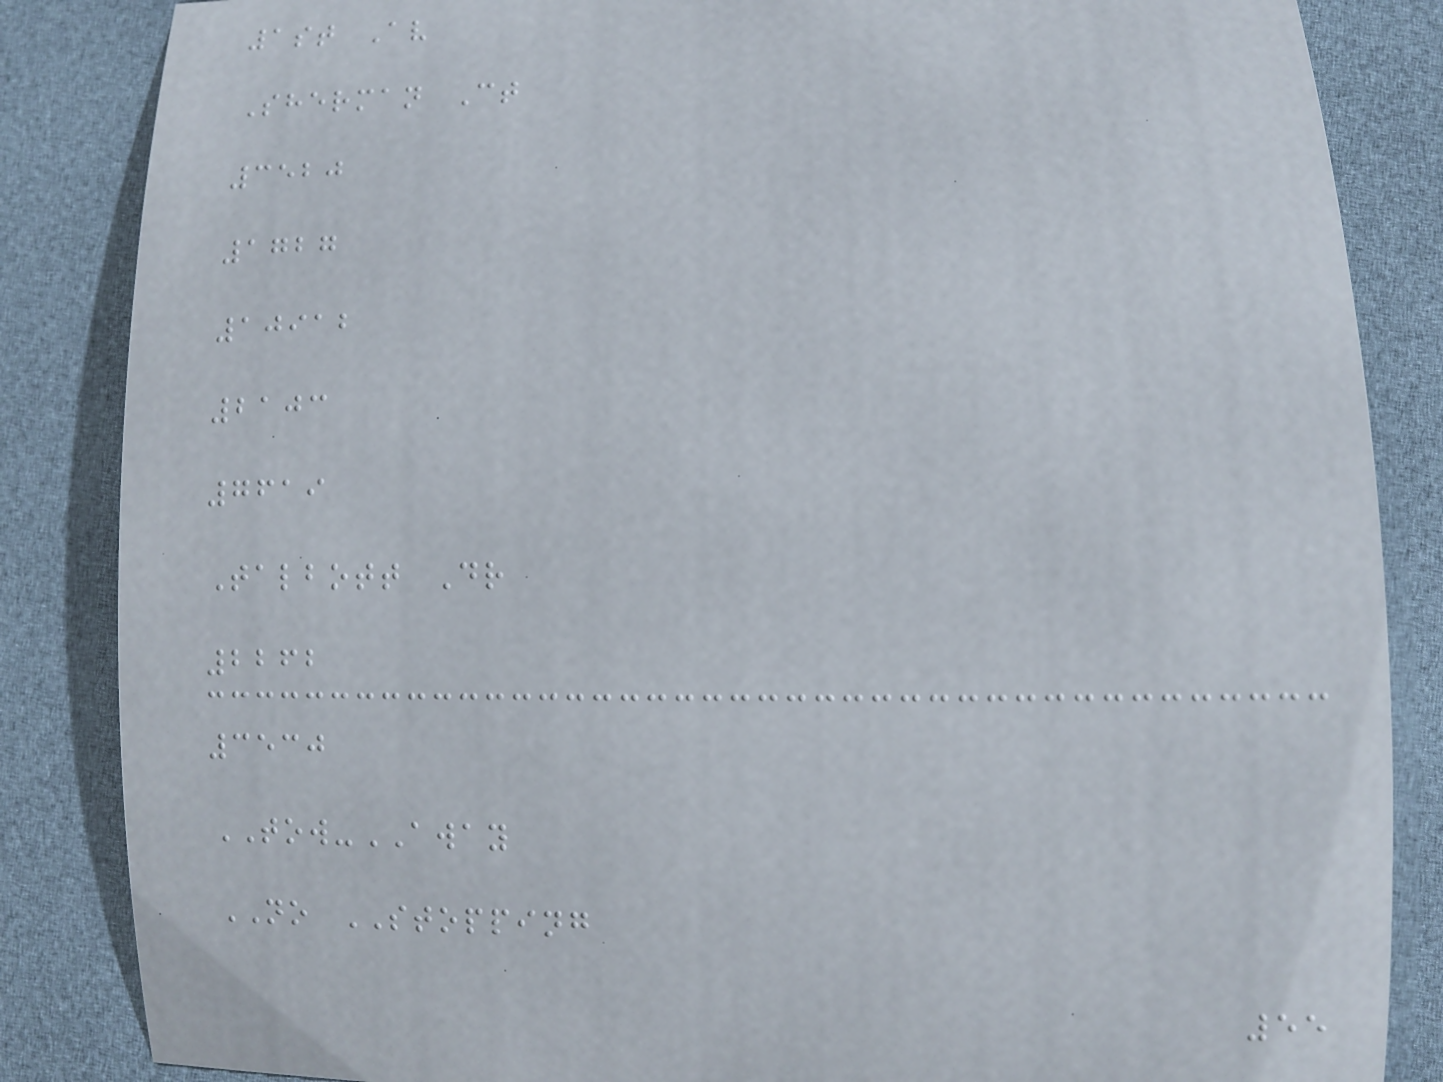1st Av
Sherman Ct
3520
1727
10912
2103
7619
Talbott Dr
2262
3530
TOW-AWAY
NO STOPPING
55
